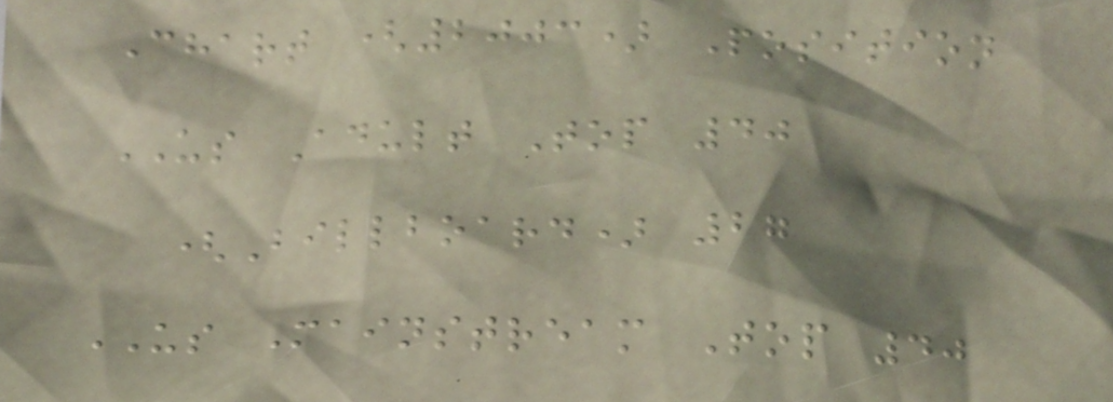Chart (2003) Position
US Adult Top 40
(Billboard) 27
US Mainstream Top 40
